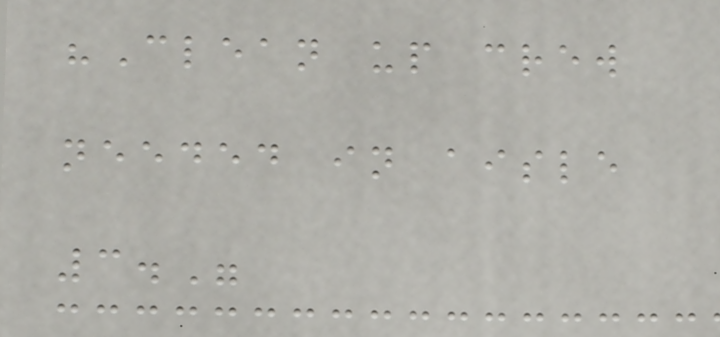"Clean up crew
needed in aisle
3."
